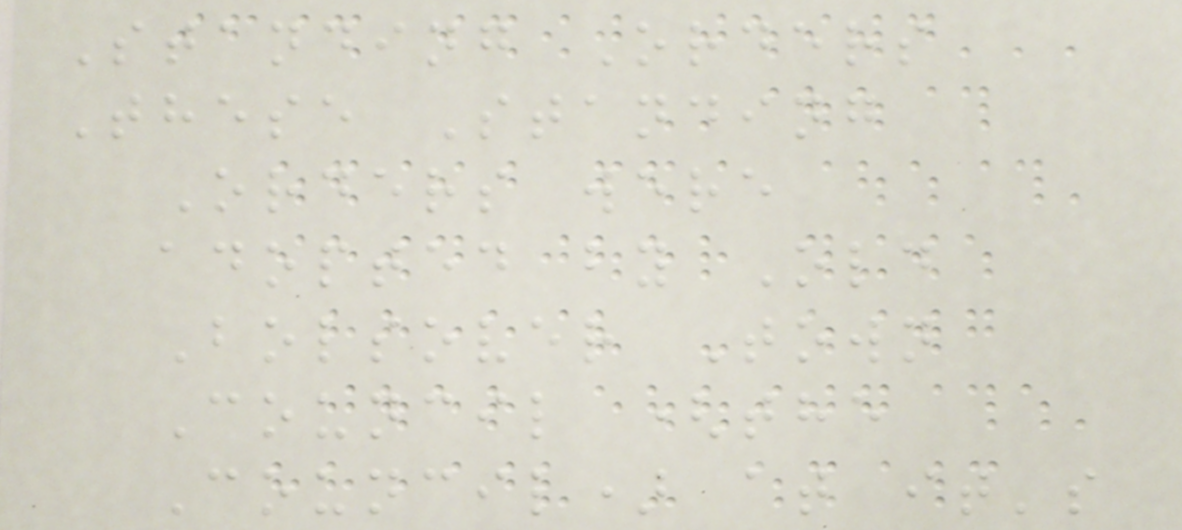Standing Orders
These Standing
Orders were
adopted by Old
Bolsover Town
Council (the
Council) at it's
